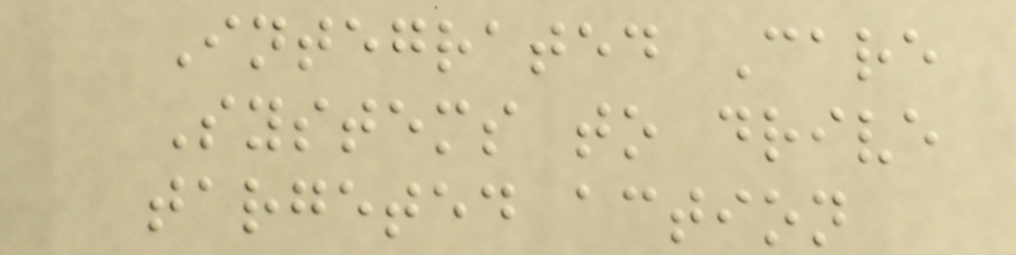Integrated Care
Systems to drive
targeted action
